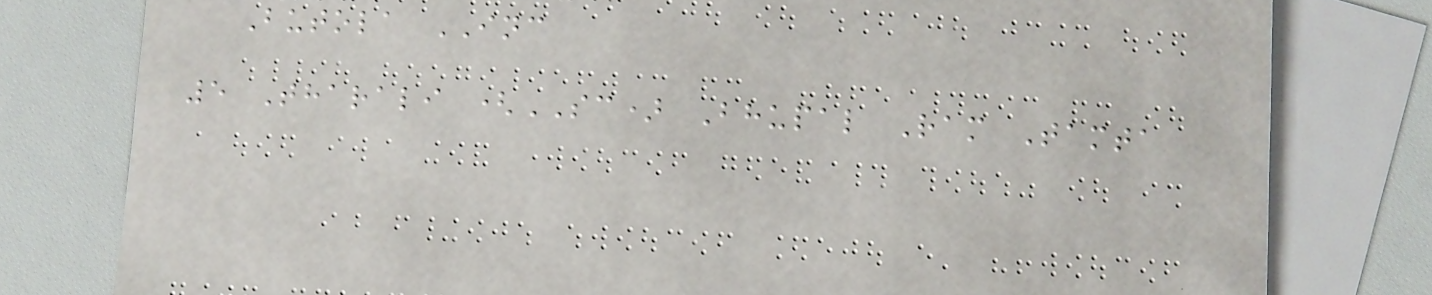Butola INC
5 Tharali (SC) Bhupal Ram Tamta
